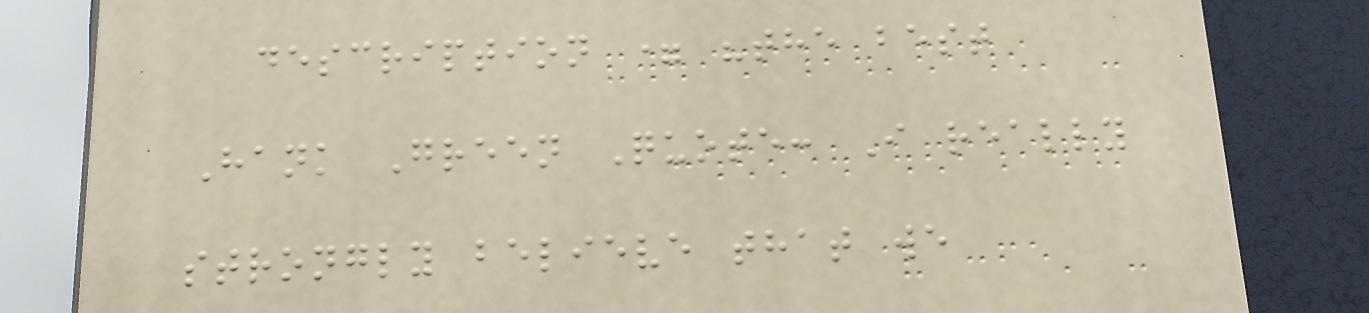description = "the best
Hank Green Quote: I really
strongly believe that we
